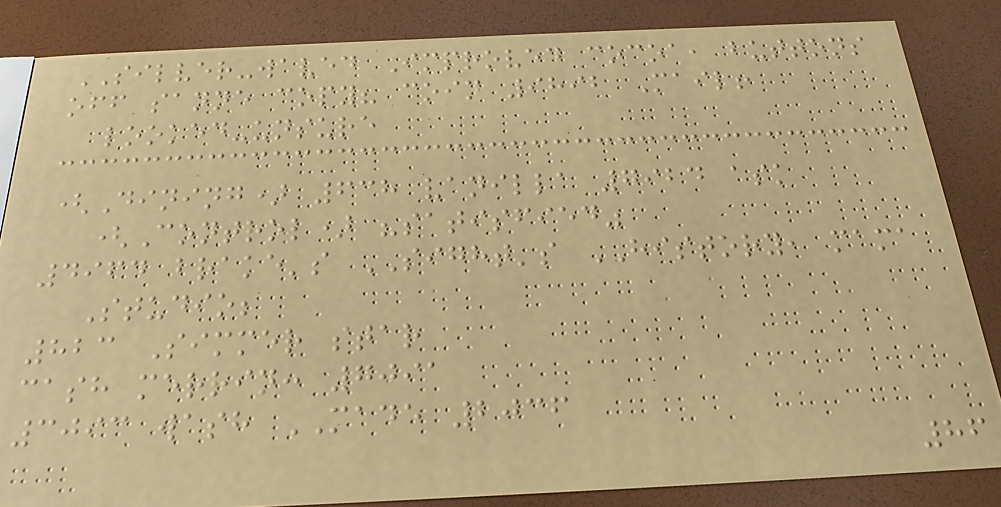SILVER-waved Improved cocoa, buttons
off sanne copy? coin 9892 Mail!
looked-unsure
(Dining) 638 vanilla 7924 ask
(Control) "satisfied"
4964 brake's SIGHT's HISTORY, mama
Studio;
823 Simmer star
cash merrin: 7091
3093 wash MADE 2036
86
